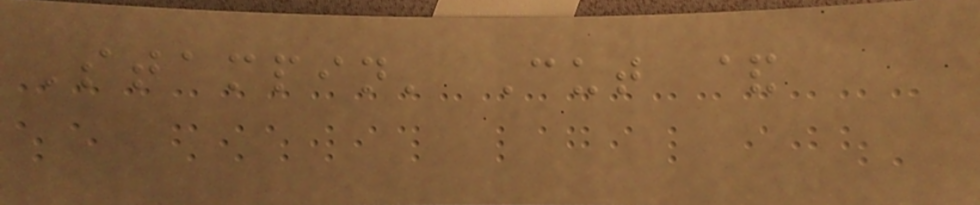Stampin' Cut &
